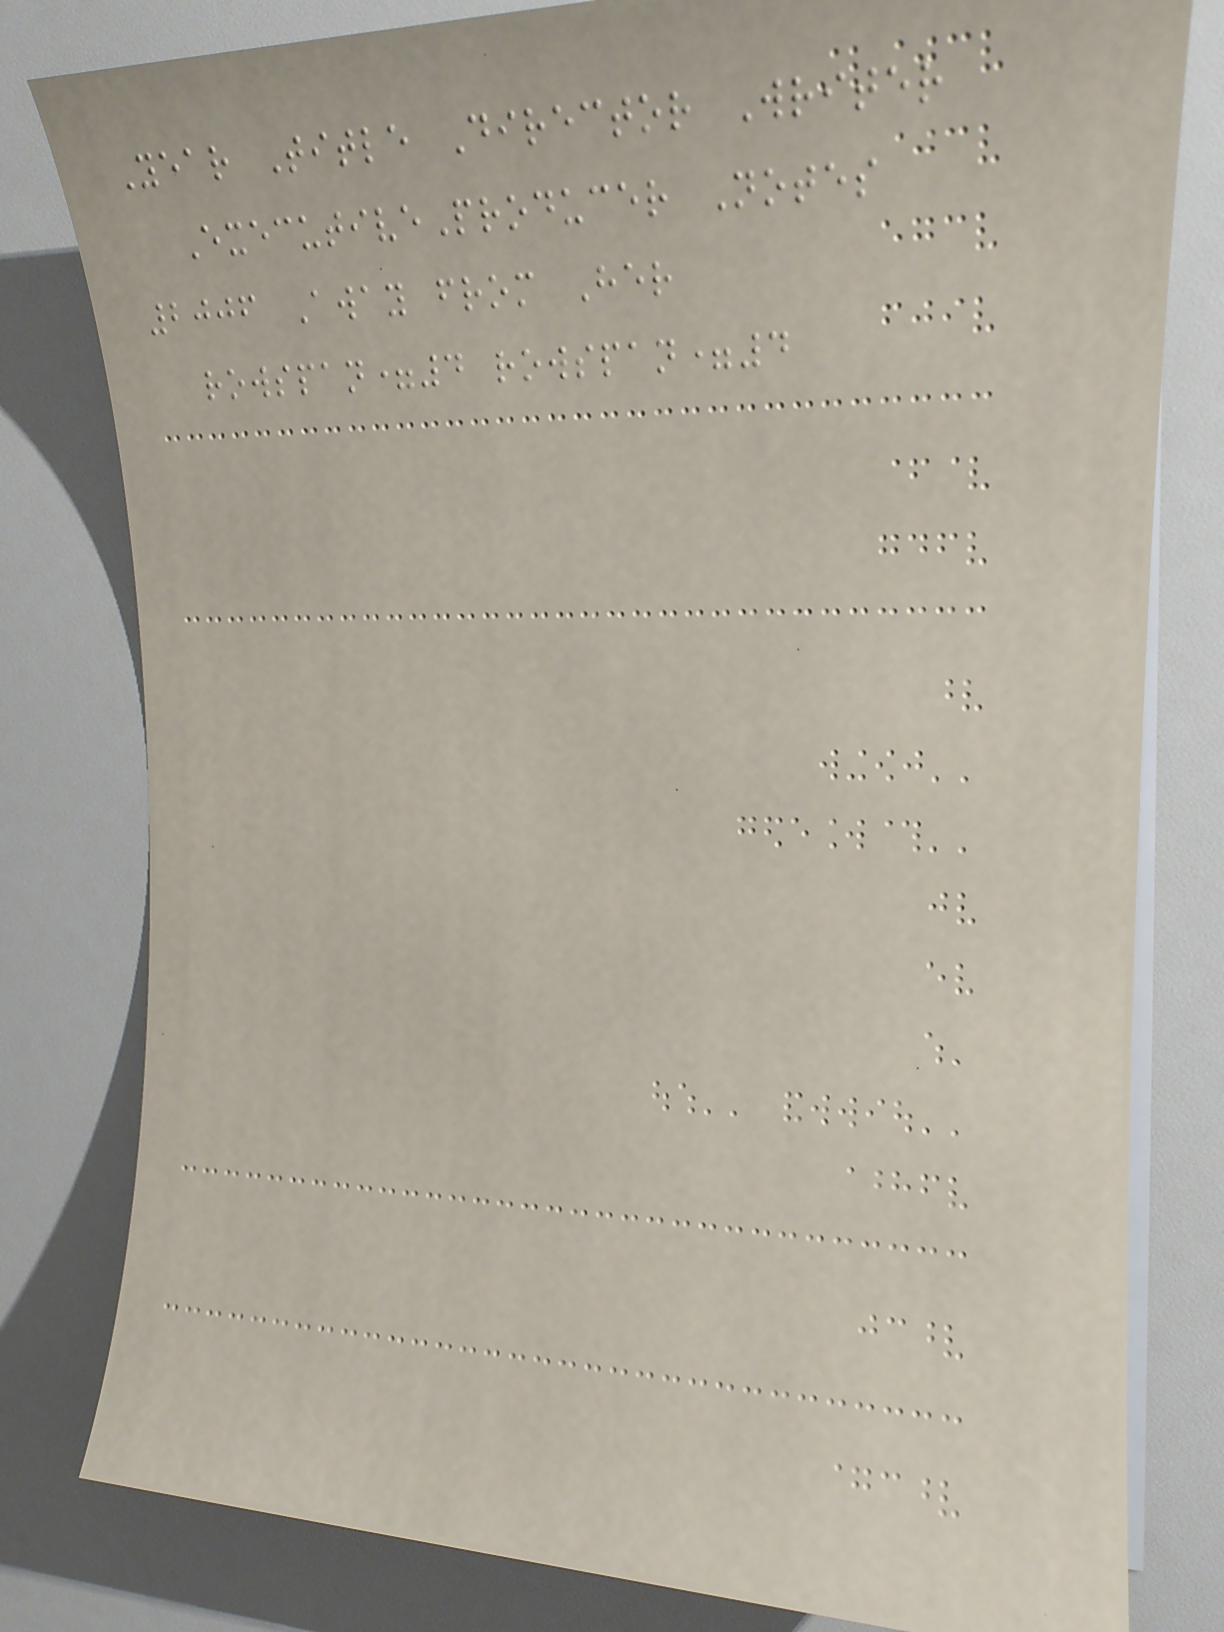Year Title Director Writer
ExecutiveProducer Notes
2006 Away from Her
rowspan=4 rowspan=4
